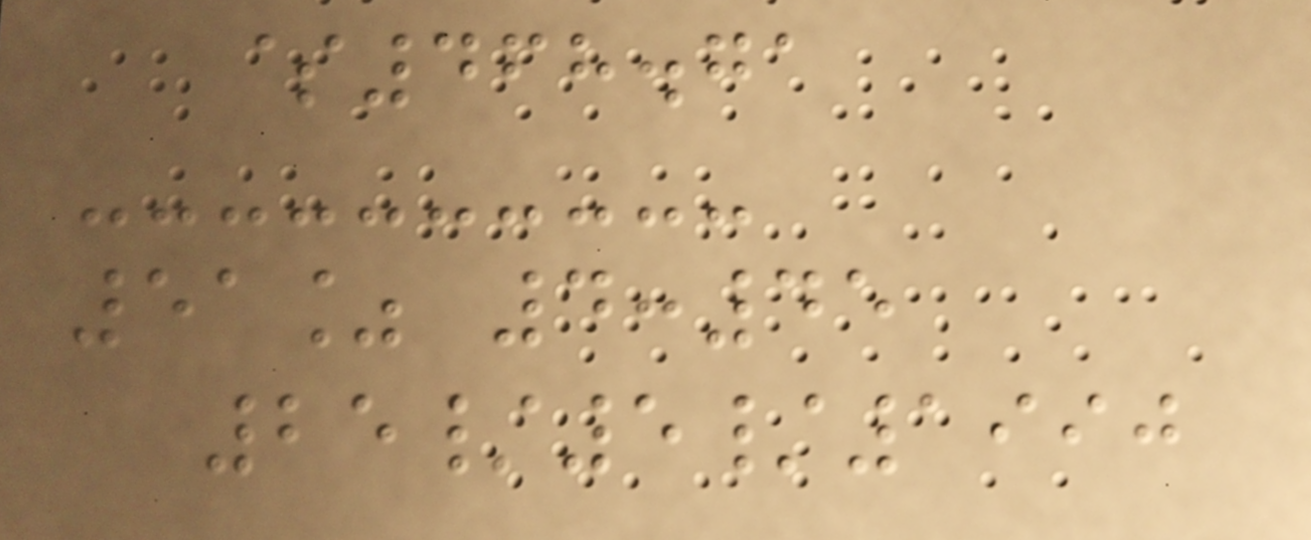$468.71
51% 4:45
25/5/1990
